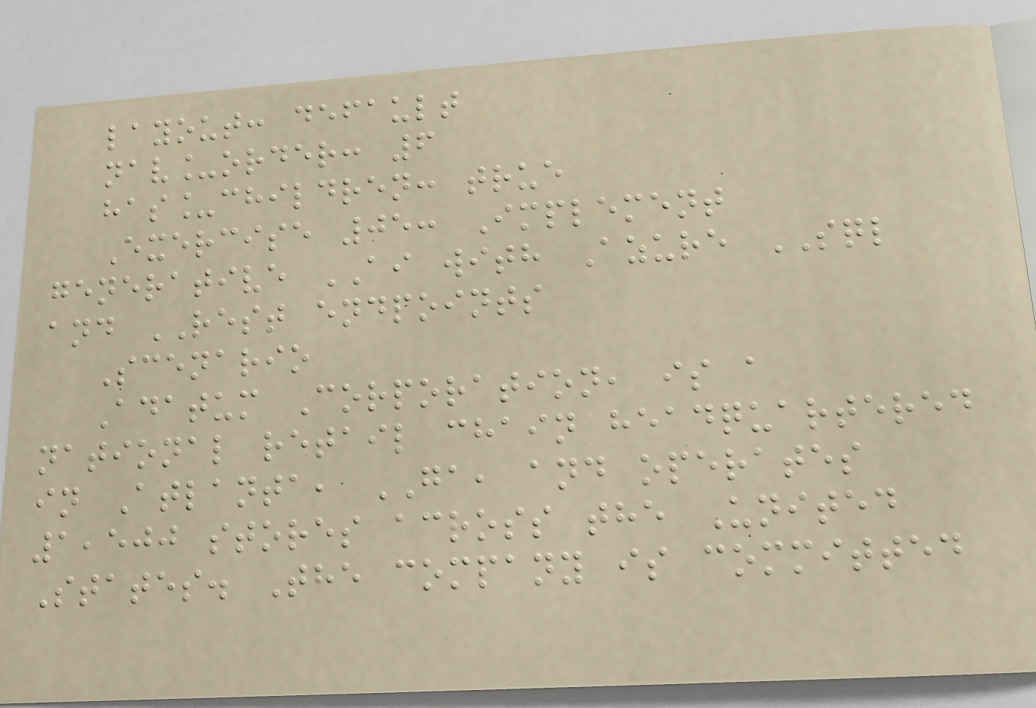layout: default
nav_order: 6
has_children: true
Exercise 05: Implement
generative AI with Azure SQL
and REST endpoints
Scenario
Adatum Corporation, is a
national retail chain headquartered
in Atlanta, GA, and operates
1,500 stores across the United
States. The company is committed
